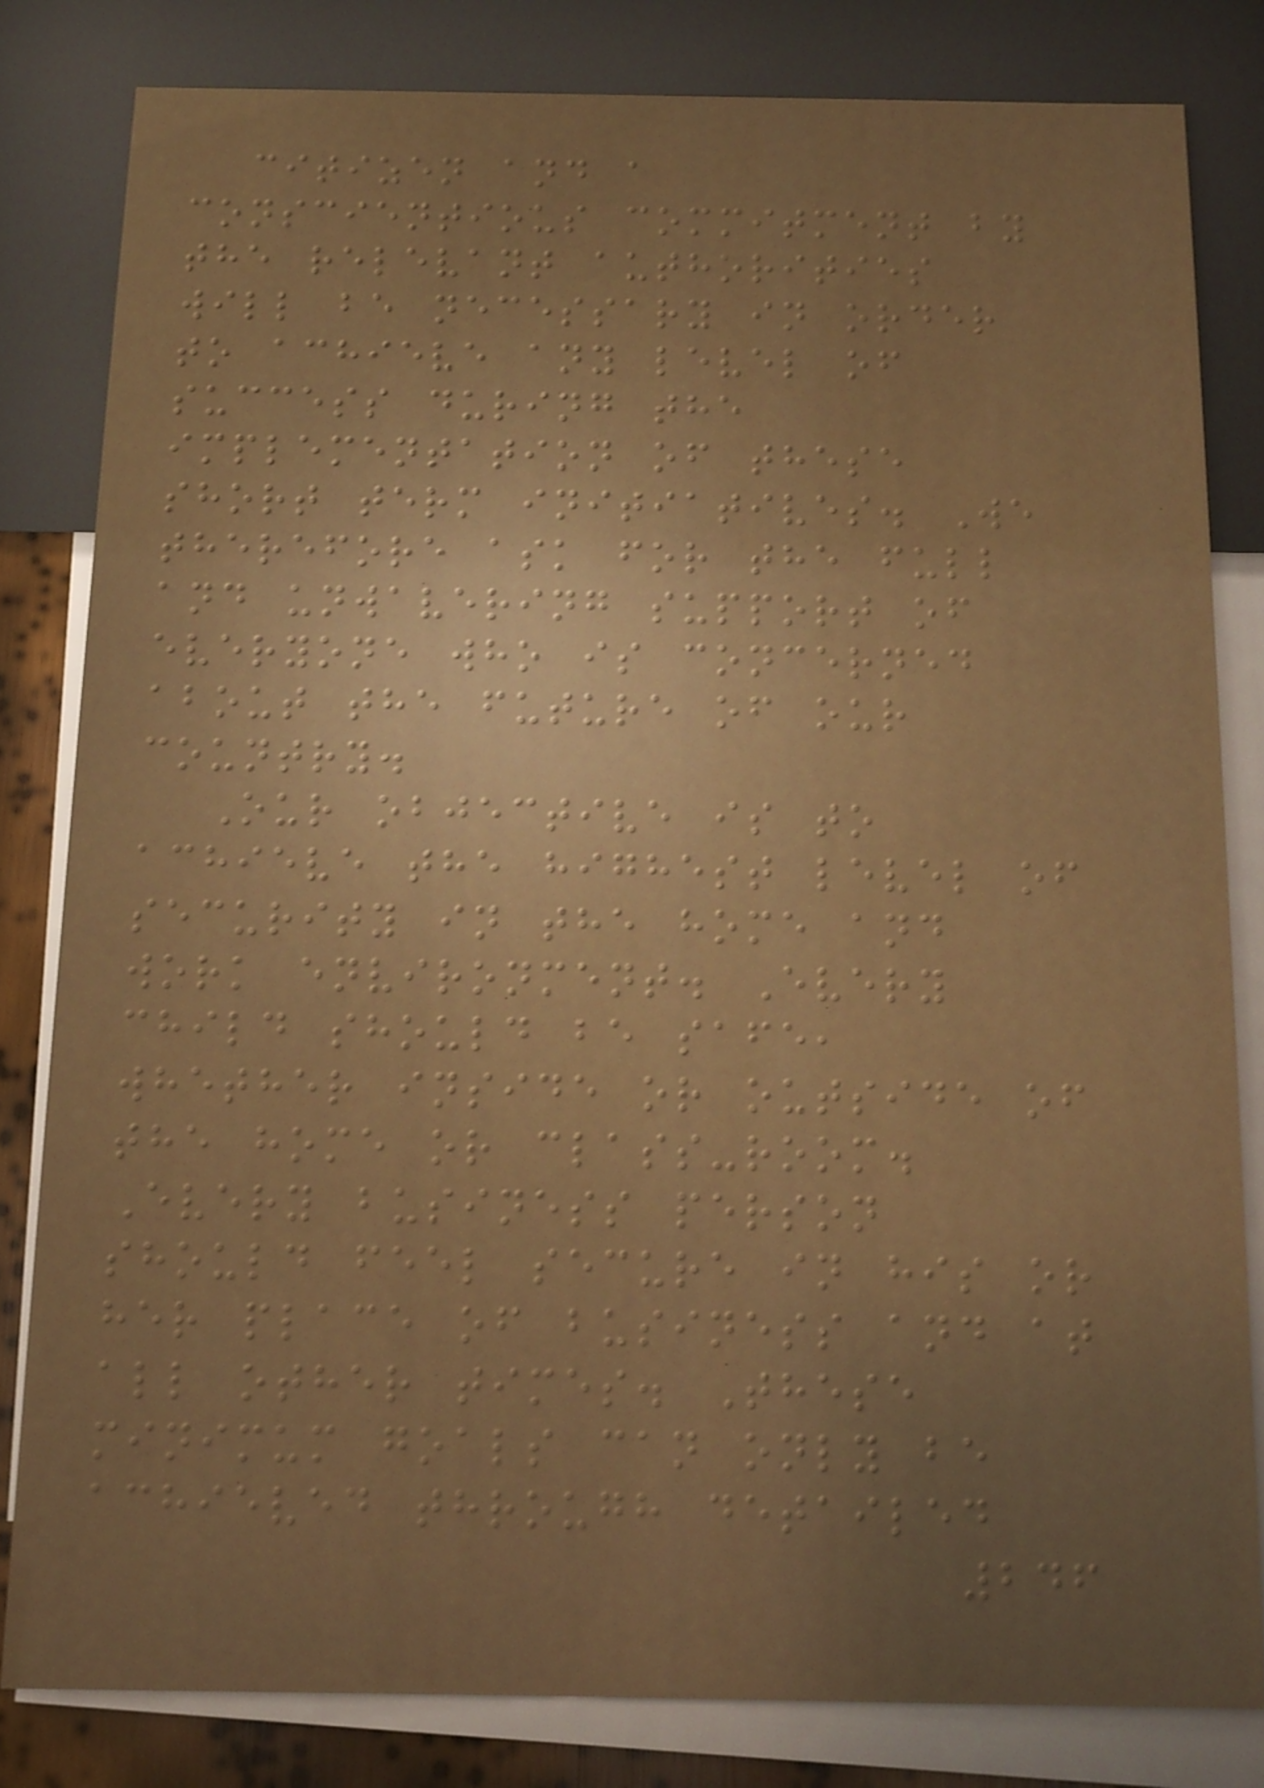citizen and a
conscientious commitment by
the relevant authorities
will be necessary in order
to achieve any level of
success during the
implementation of these
short term initiatives. We
therefore ask for the full
and unwavering support of
everyone who is concerned
about the future of our
country.
Our objective is to
achieve the highest level of
security in the home and
work environment. Every
child should be safe,
whether inside or outside of
the home or class-room.
Every business person
should feel secure in his or
her place of business and at
all other times. These
minimum goals can only be
achieved through detailed
246
